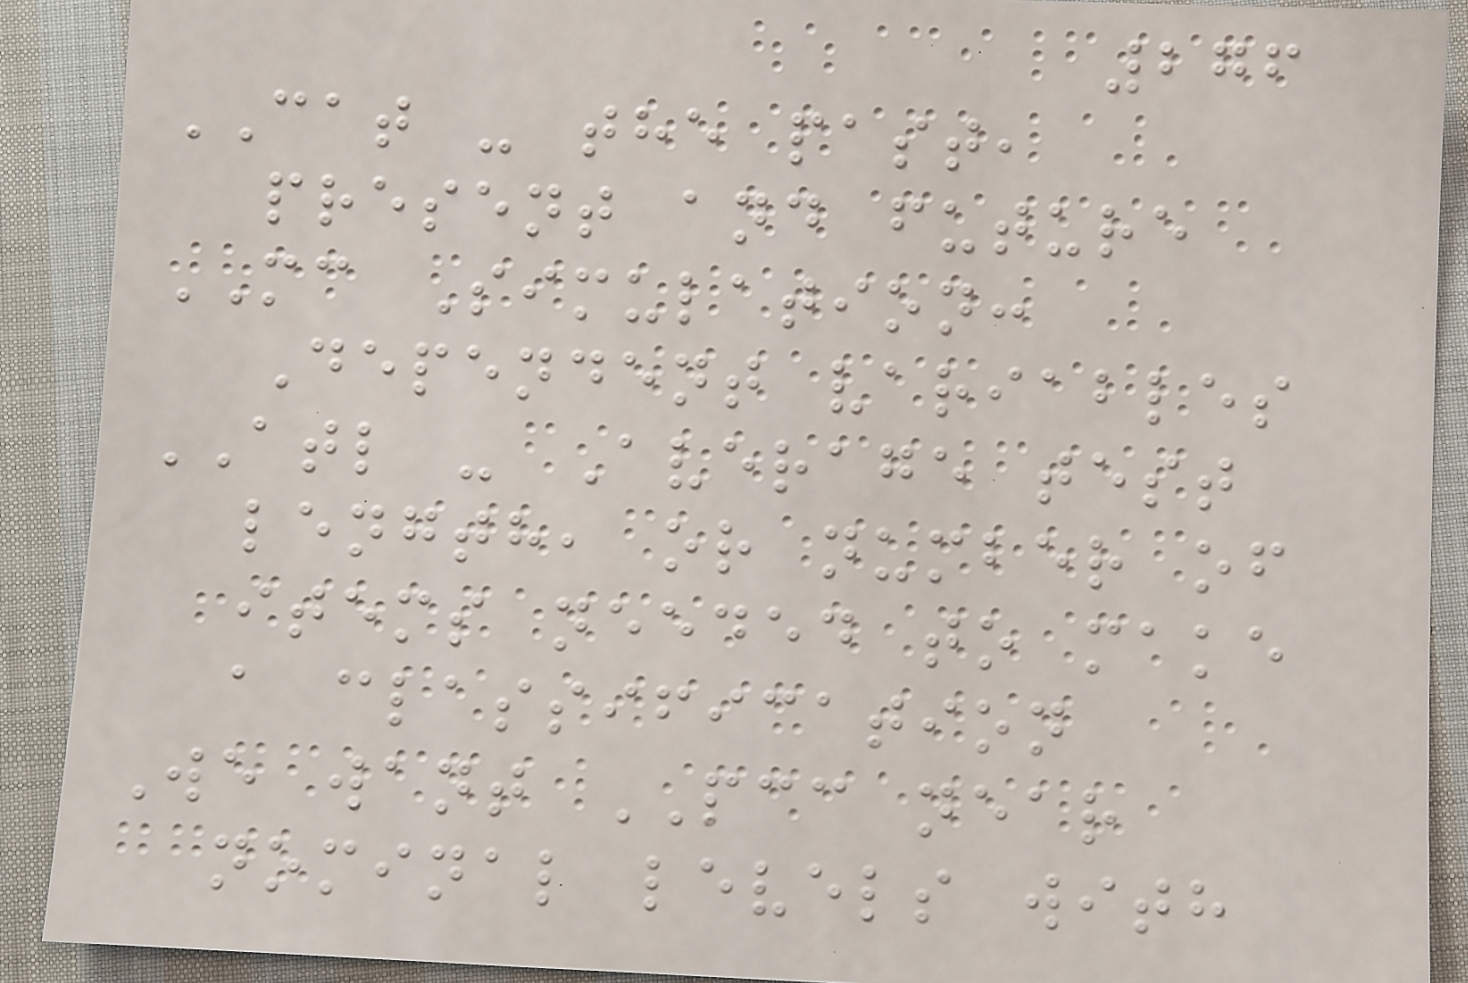276
CAT - the past,
present and future
MC Simulation:
Dependent variables
ATL - Average test
length, or number of
items needed to make
a classification
We want PCC near
nominal levels with
